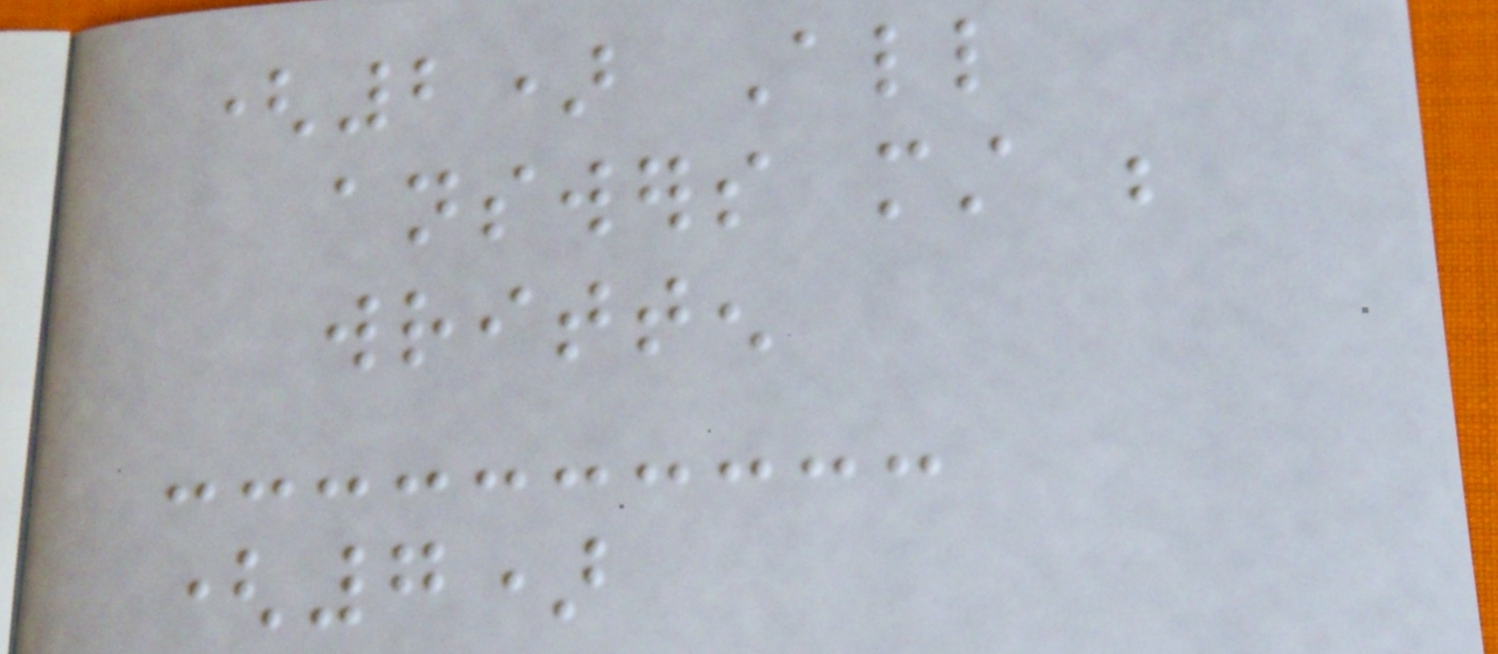(2) All
answers must be
written
(7)
